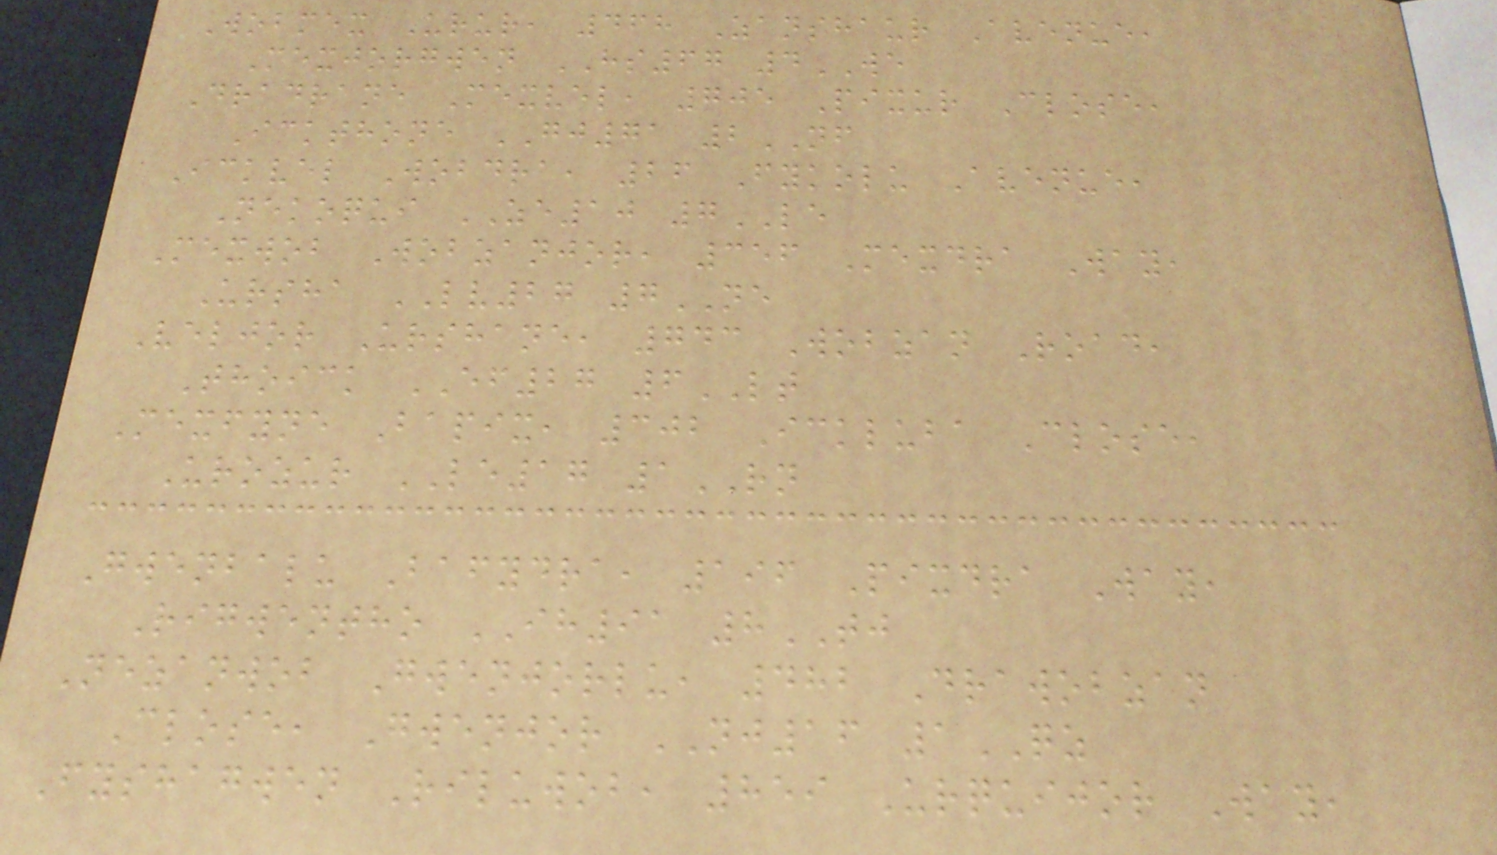Wobmex Urur, 468 Zanshaur Avenue,
Mexjorgwen HS67 4WE
Dradrane Mexvel, 705 Pixur Close,
Ickthone GJ71 2NF
Ickvel Wobdra, 26 Fykolu Avenue,
Nekoqui ZE10 7LE
Mexwob Wobzanjor, 356 Mexdra Way,
Ursha LV27 7NE
Veljor Urshane, 743 Wobzan Road,
Thoick EF27 6LT
Mexfyne Bapix, 302 Ickluba Close,
Urozur LE17 1RN
Gwenbalu Bafydra, 196 Pixdra Way,
Rigwentho IH91 8TJ
Nezanwob Gwenjorlu, 482 Drawobzan
Close, Gwenjor NJ16 1QZ
Fyshagwen Riluwob, 859 Urquijor Way,
